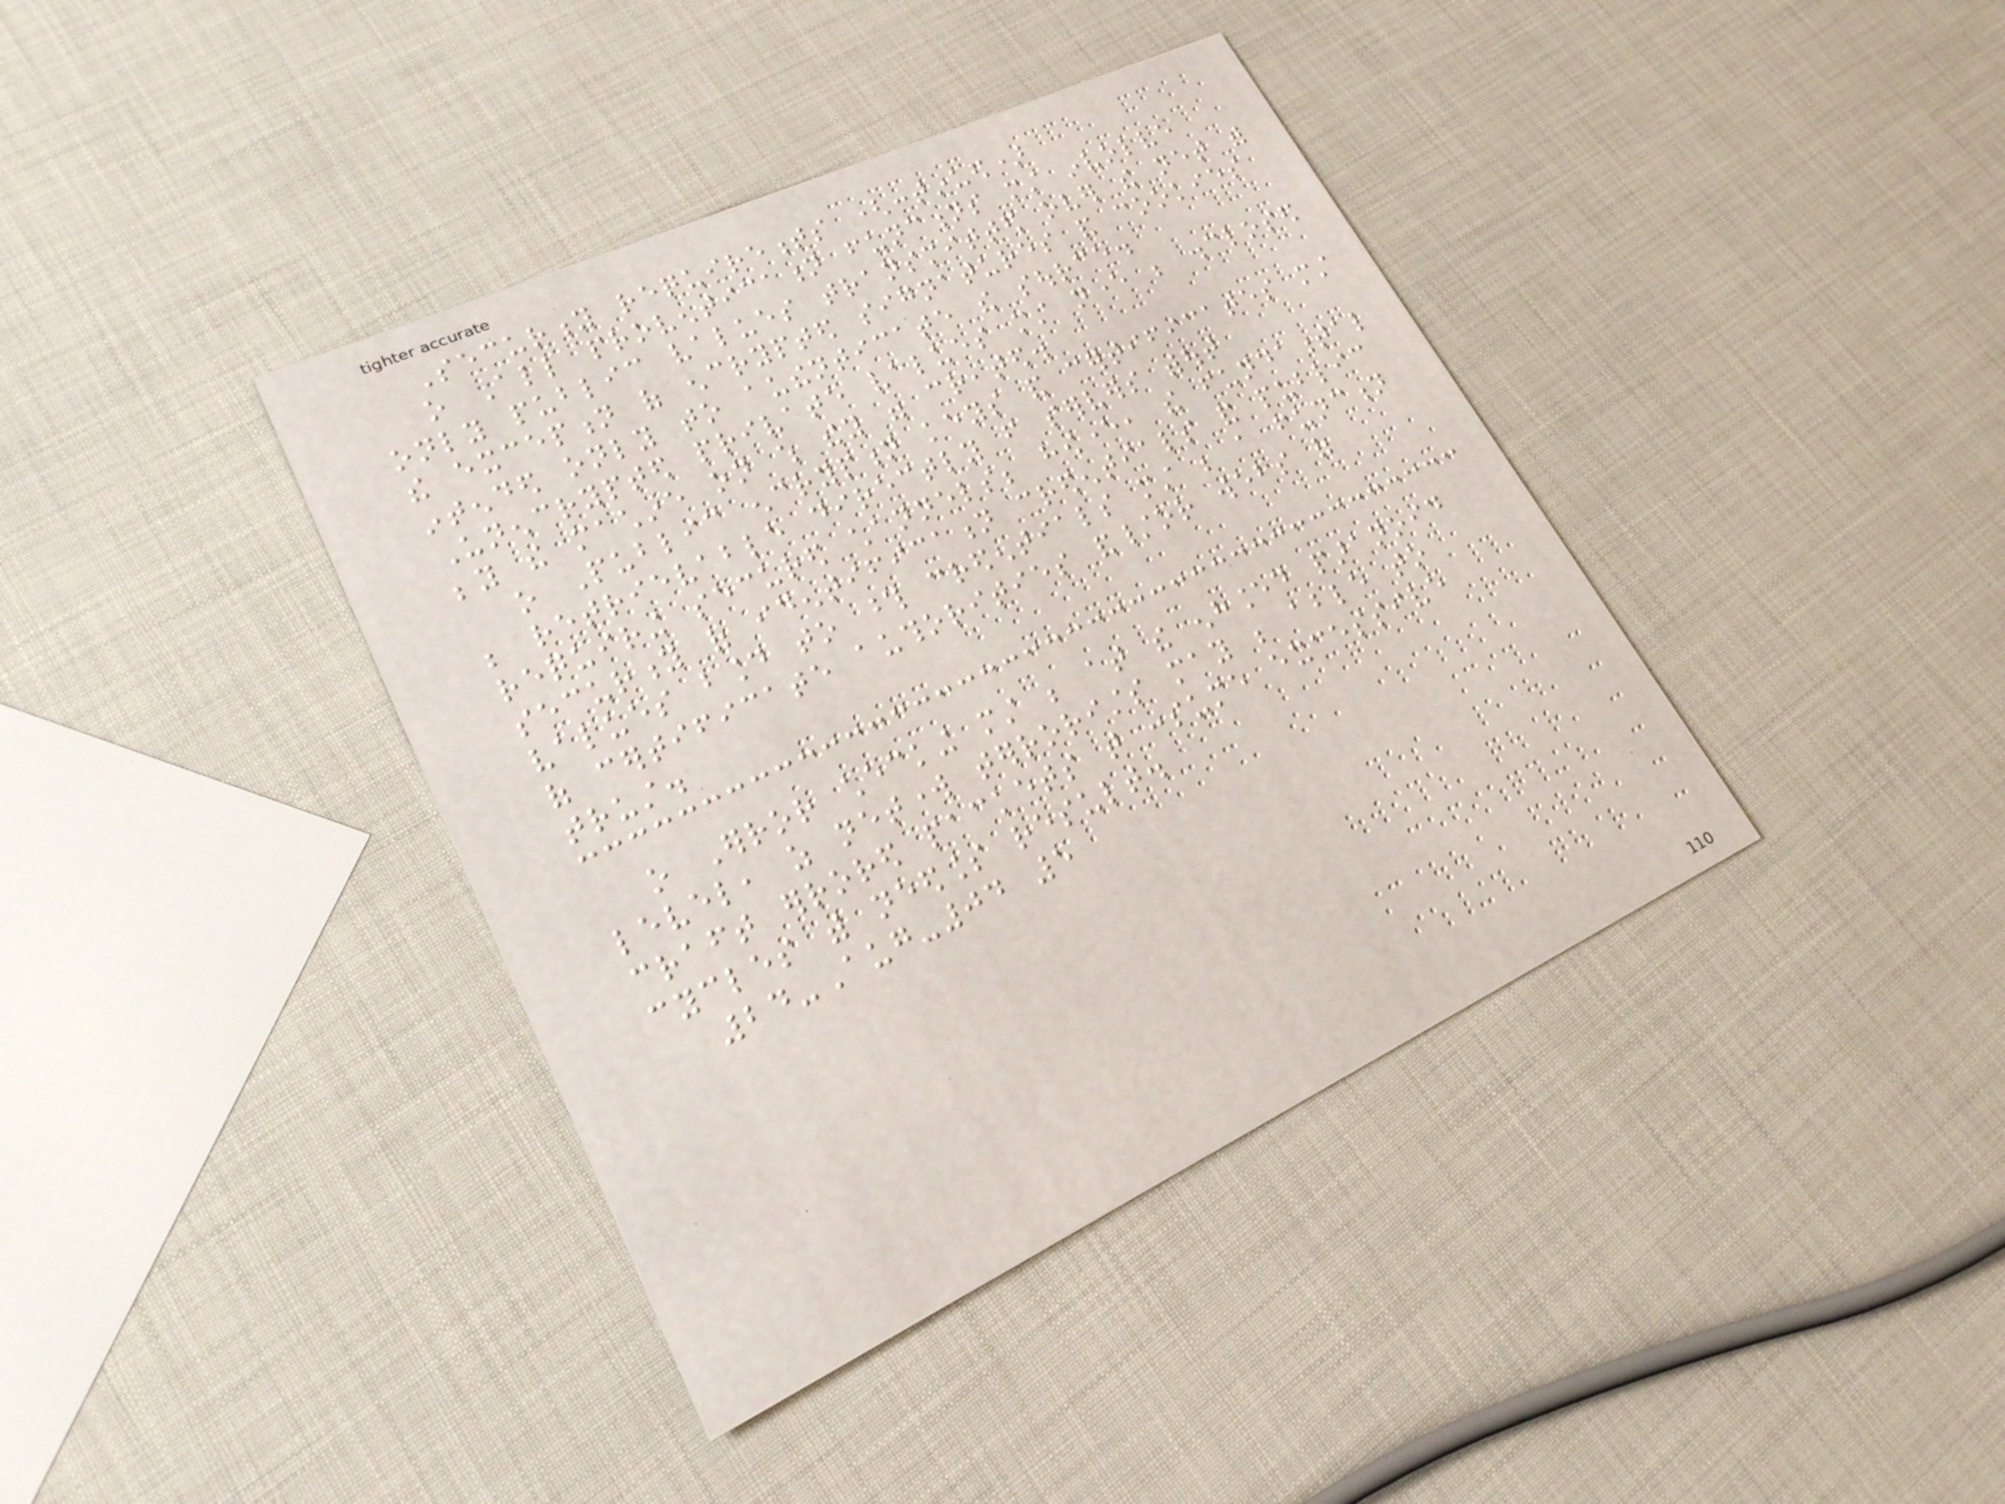Security requirements (continued)
o All proventication functions must involve
only public values transmitted over the net with
the exception of encrypted signatures and cookies
intended only to authenticate the source.
Unencrypted private values must never be disclosed
beyond the machine on which they were created.
o Public encryption keys and certificates must
be retrievable directly from servers without
requiring secured channels; however, the fundamental
security of identification credentials and public
values bound to those credentials must be a function
of certificate authorities and/or webs of
trust.
o Error checking must be at the enhanced paranoid
level, as network terrorists may be able to
craft errored packets that consume excessive
cycles with needless result.
24-Aug-04 5
